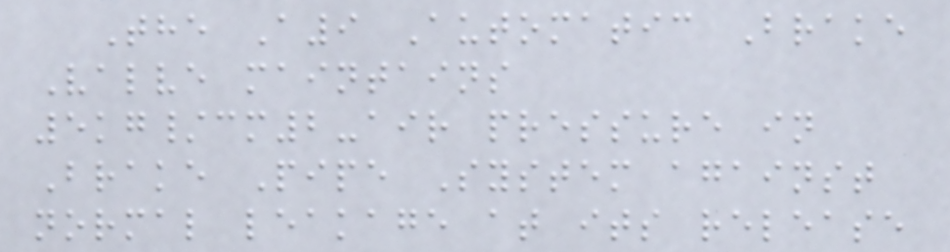The A9 Automatic Brake
Valve maintains
5kg/cm2-air pressure in
Brake Pipe System against
normal leakage at its release
